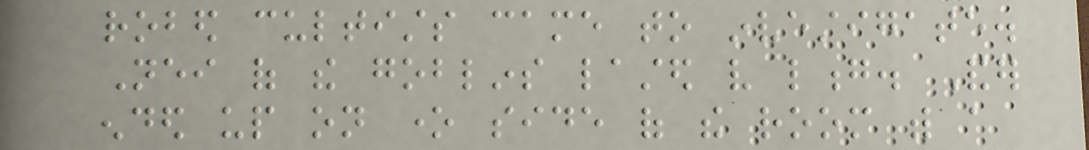robed cultists came to investigate.
Neither of the goblins lasted very long. Ander
ended up on one side of the room with a
